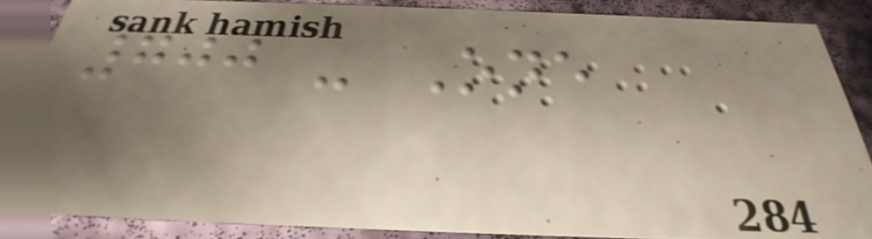700 - One
